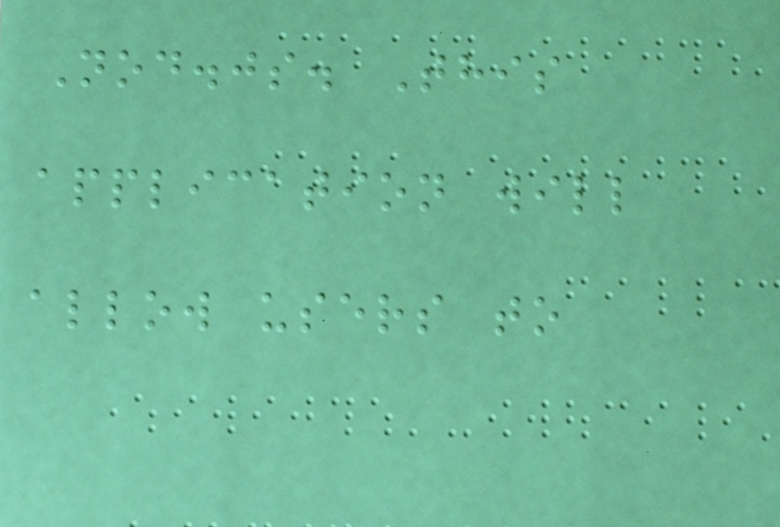Nod.js. This
application will
allow users to
